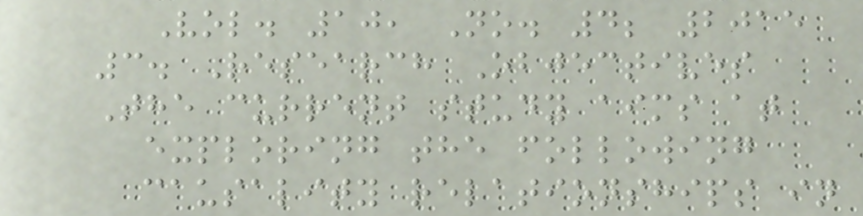Vol. 10, No. 4; 2015
3. Research Objectives
The current study aims at
exploring the following
causality relationships in
